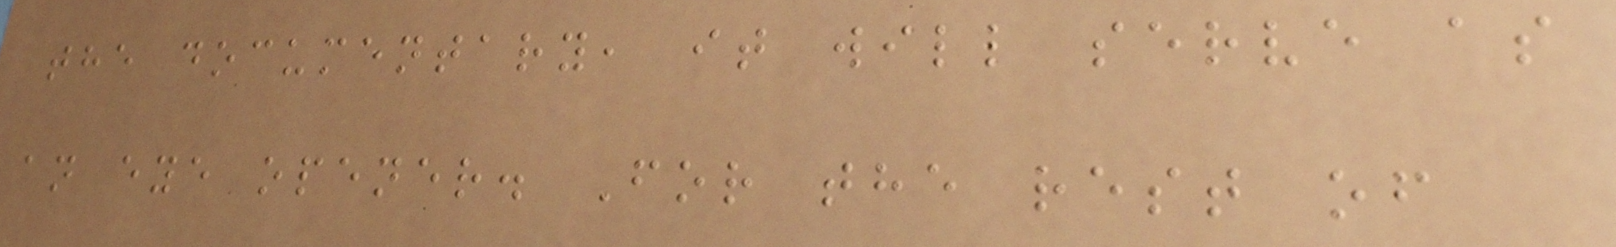the documentary, it will serve as
an eye opener. For the rest of
